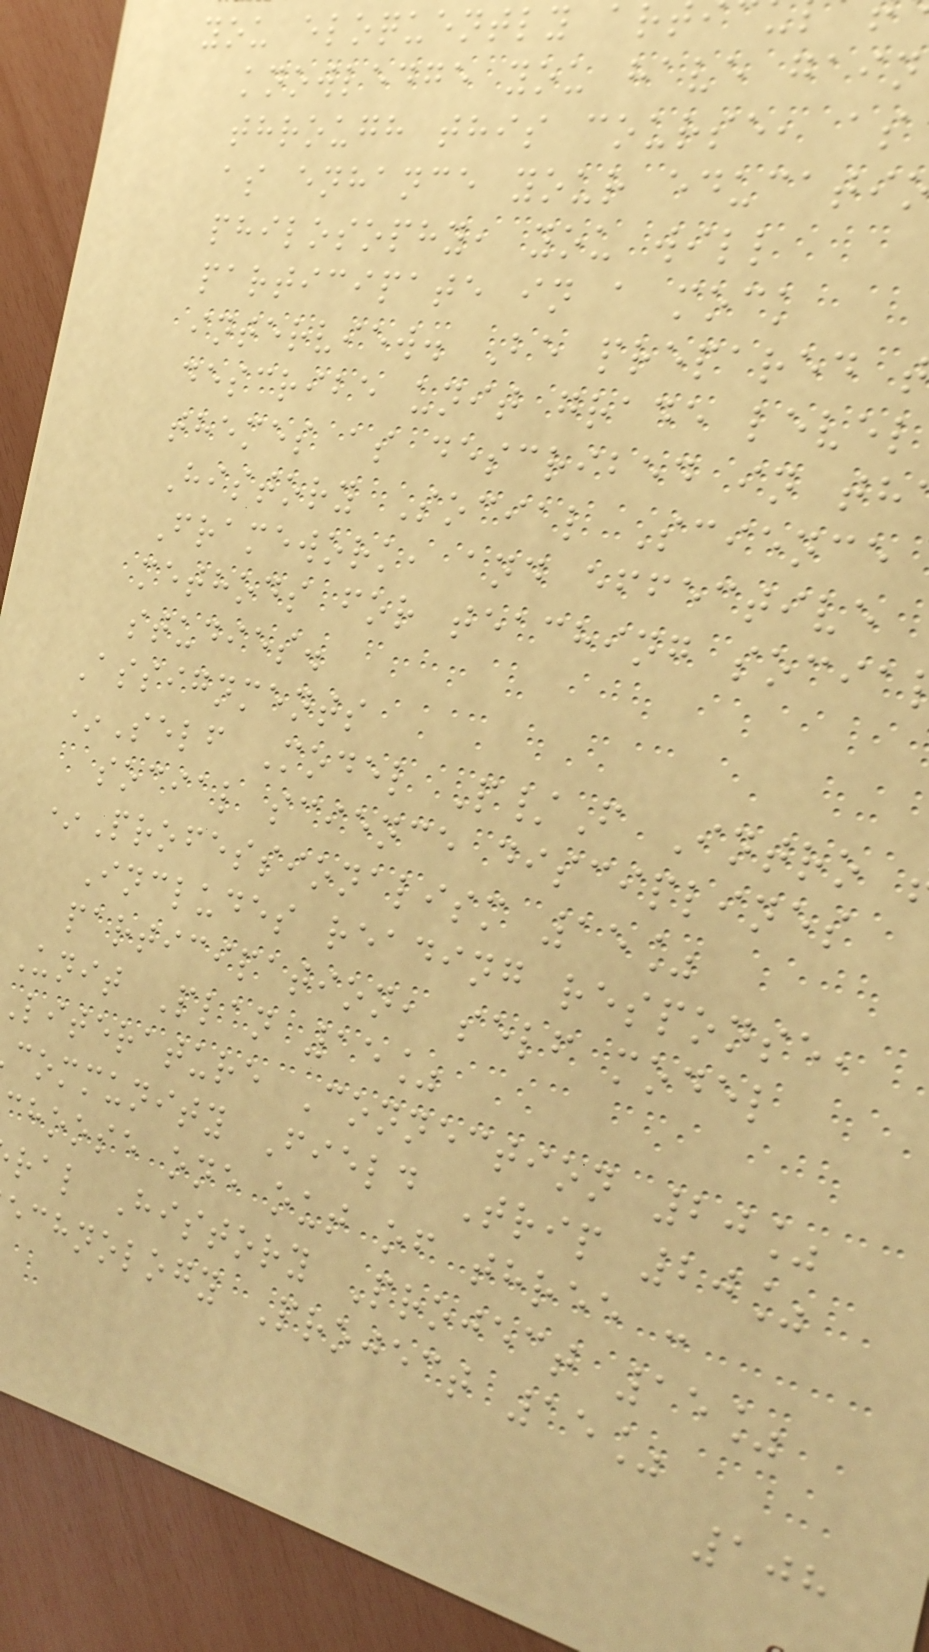you eloquently ar
knowledge you have gain
through this course, as
as enhance your educati
philosophy, you will
participate in a mock
interview. Be prepared
describe unit grade level
themes as described in th
History Social Science
Framework, and effective
methods for teaching socia
studies.
Assignments
*Self Model P/F Intro
social science disciplines
*Professionalism 15%
Includes reading response,
participation, self model
Unit Plan 15%
literature Connection 20%
community Field Trip 20%
choose one out of three :
ral History Project 15%
echnology Project 15%
108
